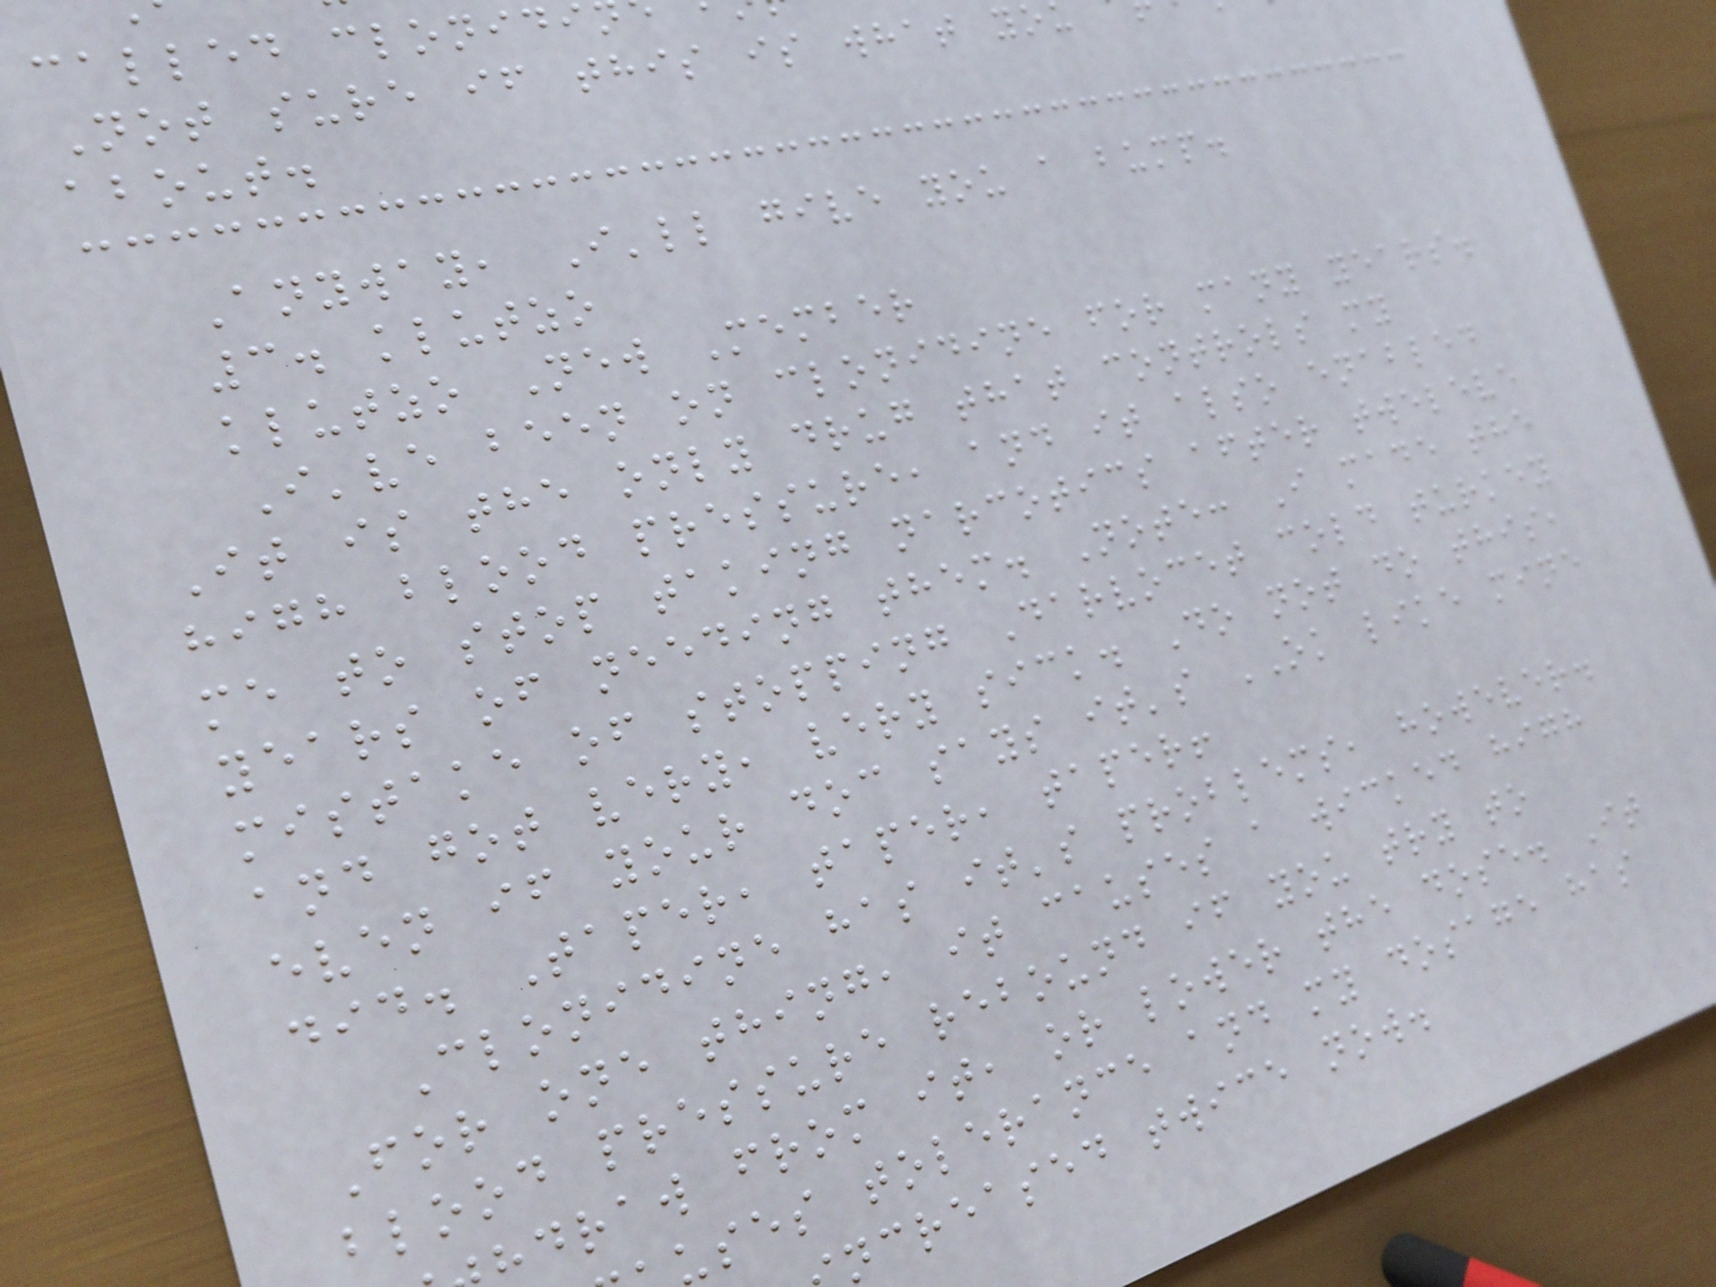called clonidi
Not sure if this is what yo
about.
Anyway, I'll give you a bump.
3. klutzo
klutzo New Member
I've been on clonidine for many years.
It is the only drug that controls my
high blood pressure, and it also enabled
me to stop taking narcotics after tweleve
years of needing them. Note: I made the
mistake of stopping Darvocet cold turkey
and got very, very sick. Do not do this,
even if your doc says it's OK like mine
did. Taper, taper, taper!
Clonidine has it's problems, however.
For one thing, it causes a wicked high
blood pressure rebound if you try to
draw from it, or lower the dose. It
uses tolerance and my dosage has
ncreased twice now.
